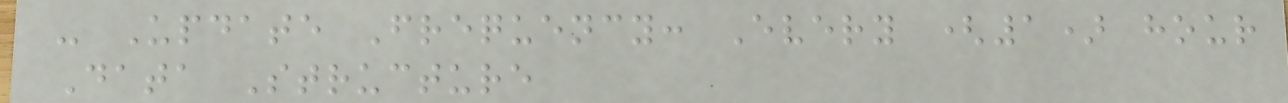- Update Frequency: Every (1) hour
Data Structure
